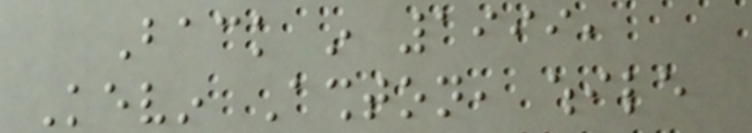Back in 1999,
Kevin Ashton, while
